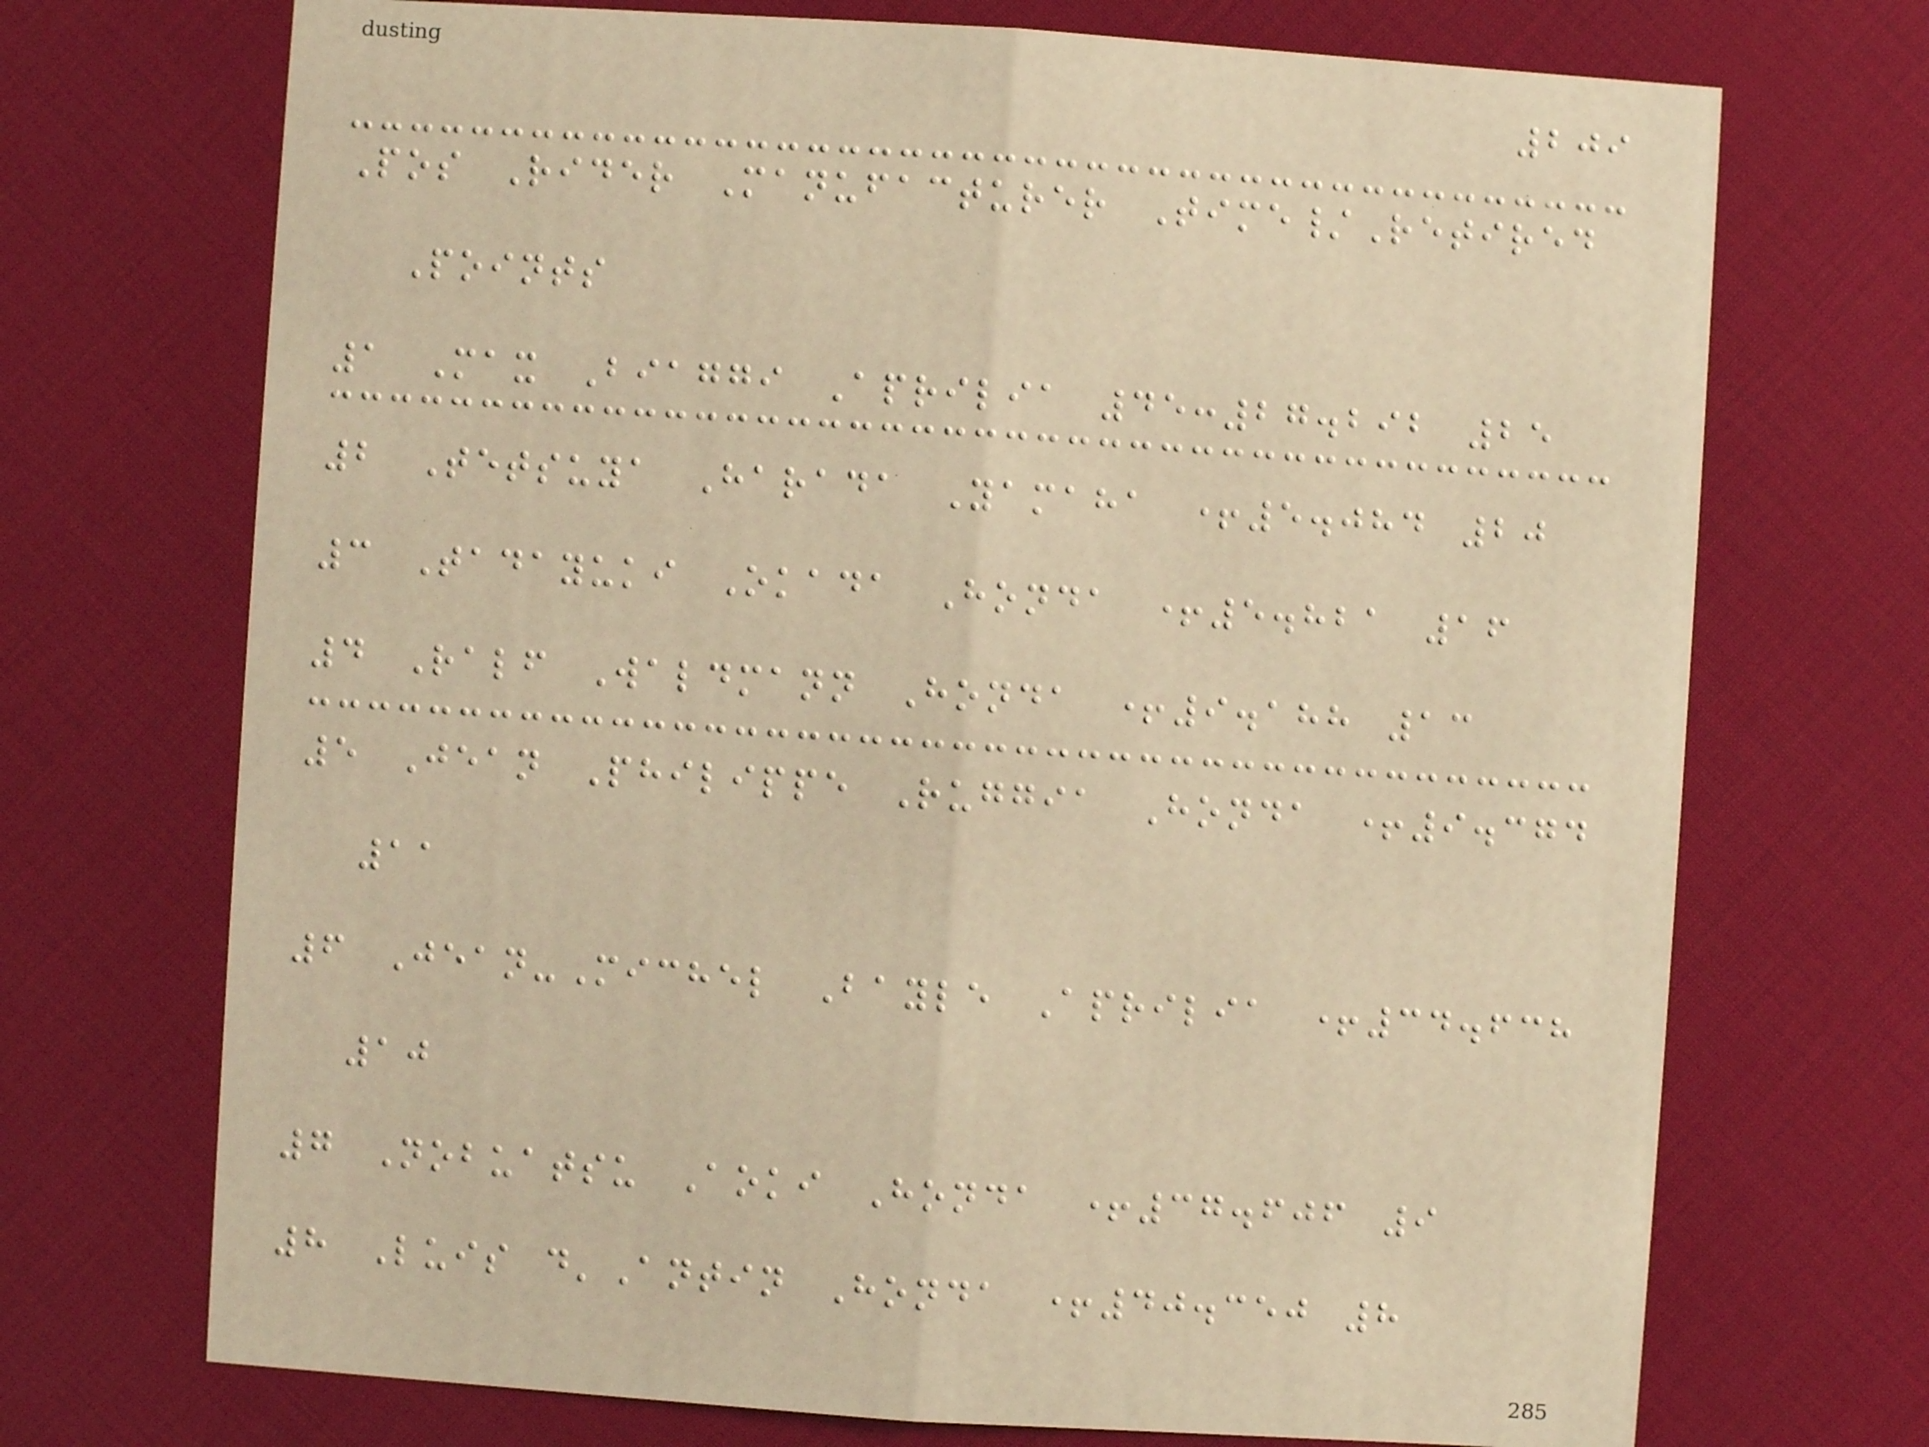209
Pos Rider Manufacturer Time/Retired
Points
1 Max Biaggi Aprilia 45:27.292 25
2 Tetsuya Harada Yamaha +5.084 20
3 Tadayuki Okada Honda +5.821 16
4 Ralf Waldmann Honda +9.188 13
5 Jean Philippe Ruggia Honda +9.374
11
6 Jean-Michel Bayle Aprilia +34.638
10
7 Nobuatsu Aoki Honda +37.606 9
8 Luis d'Antin Honda +40.350 8
